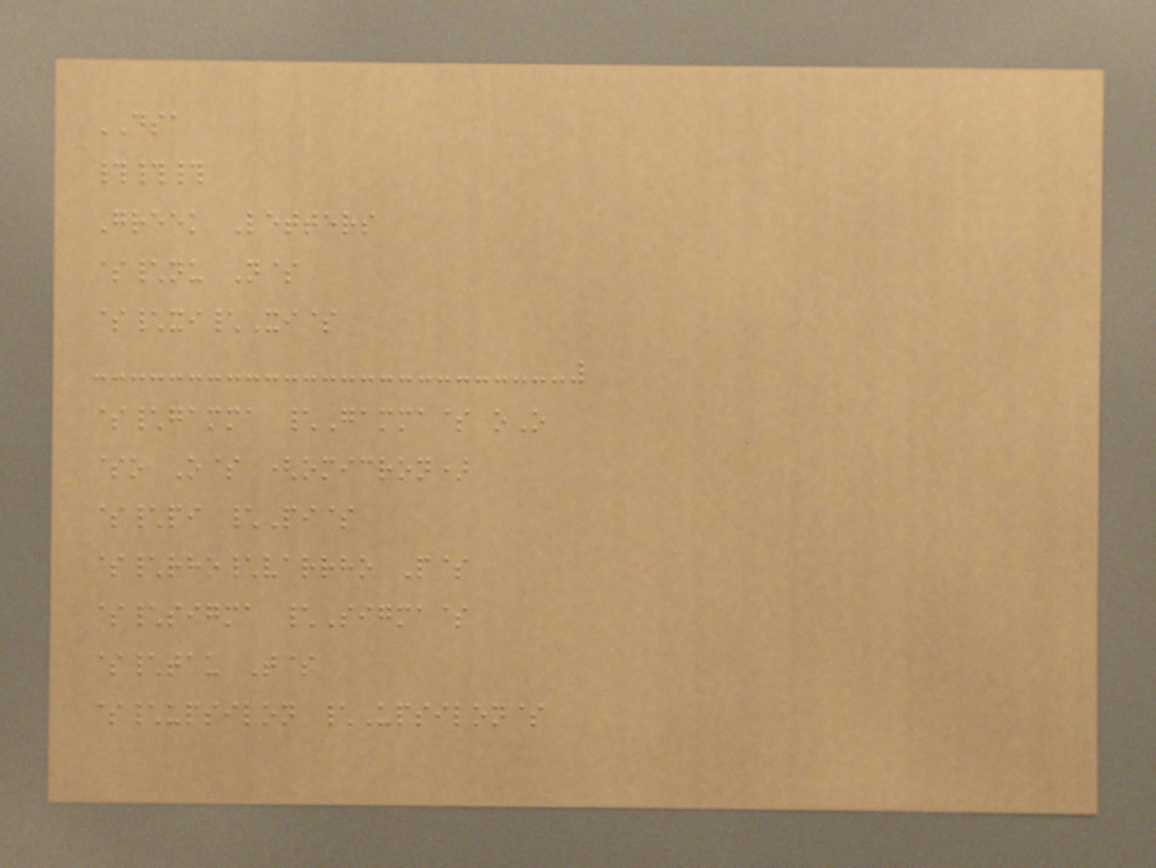DSA
###
Greek Letters
$\nu N$
$\xi\Xi$
$\gamma \Gamma$ oO
$o O$ (omicron)
$\pi \Pi$
$\rho\varrho P$
$\sigma \Sigma$
$\tau T$
$\upsilon \Upsilon$
